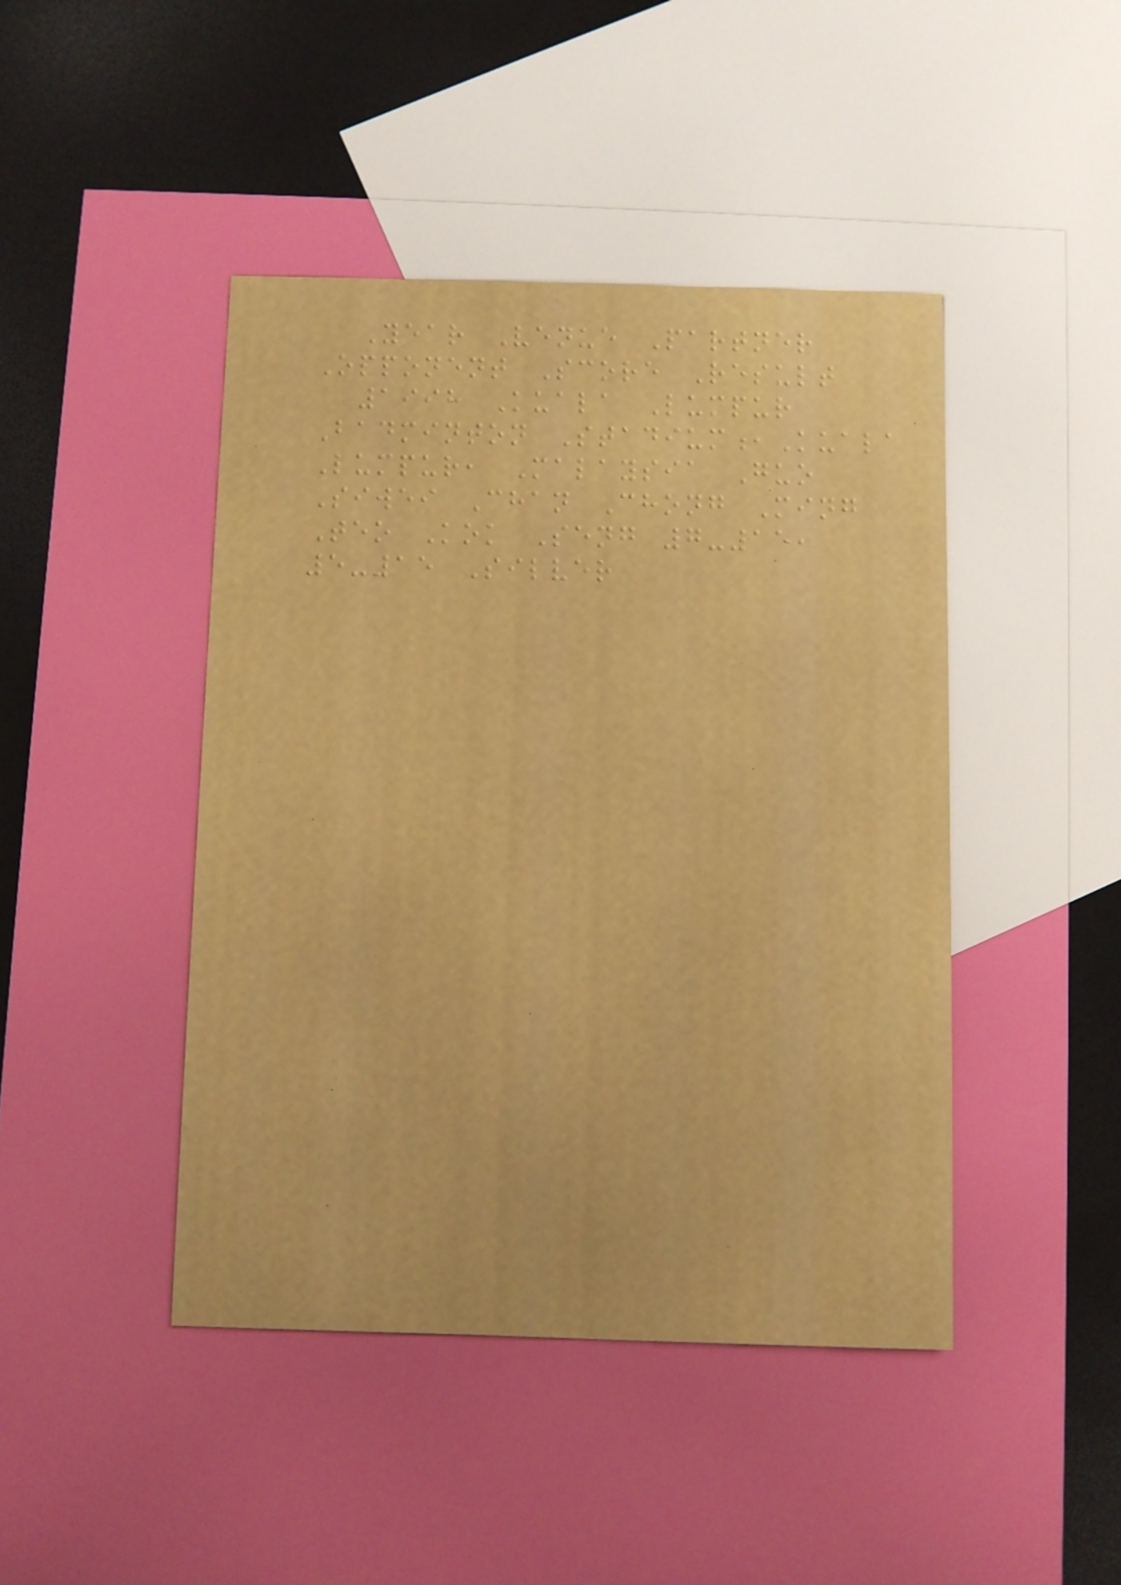Year Venue Partner
Opponent Score Result
1998 Kuala Lumpur
Badminton Stadium,Kuala
Lumpur, Malaysia Guo
Siwei Chan Chong Ming
Teo Kok Seng 7-15,
5-15 Silver
